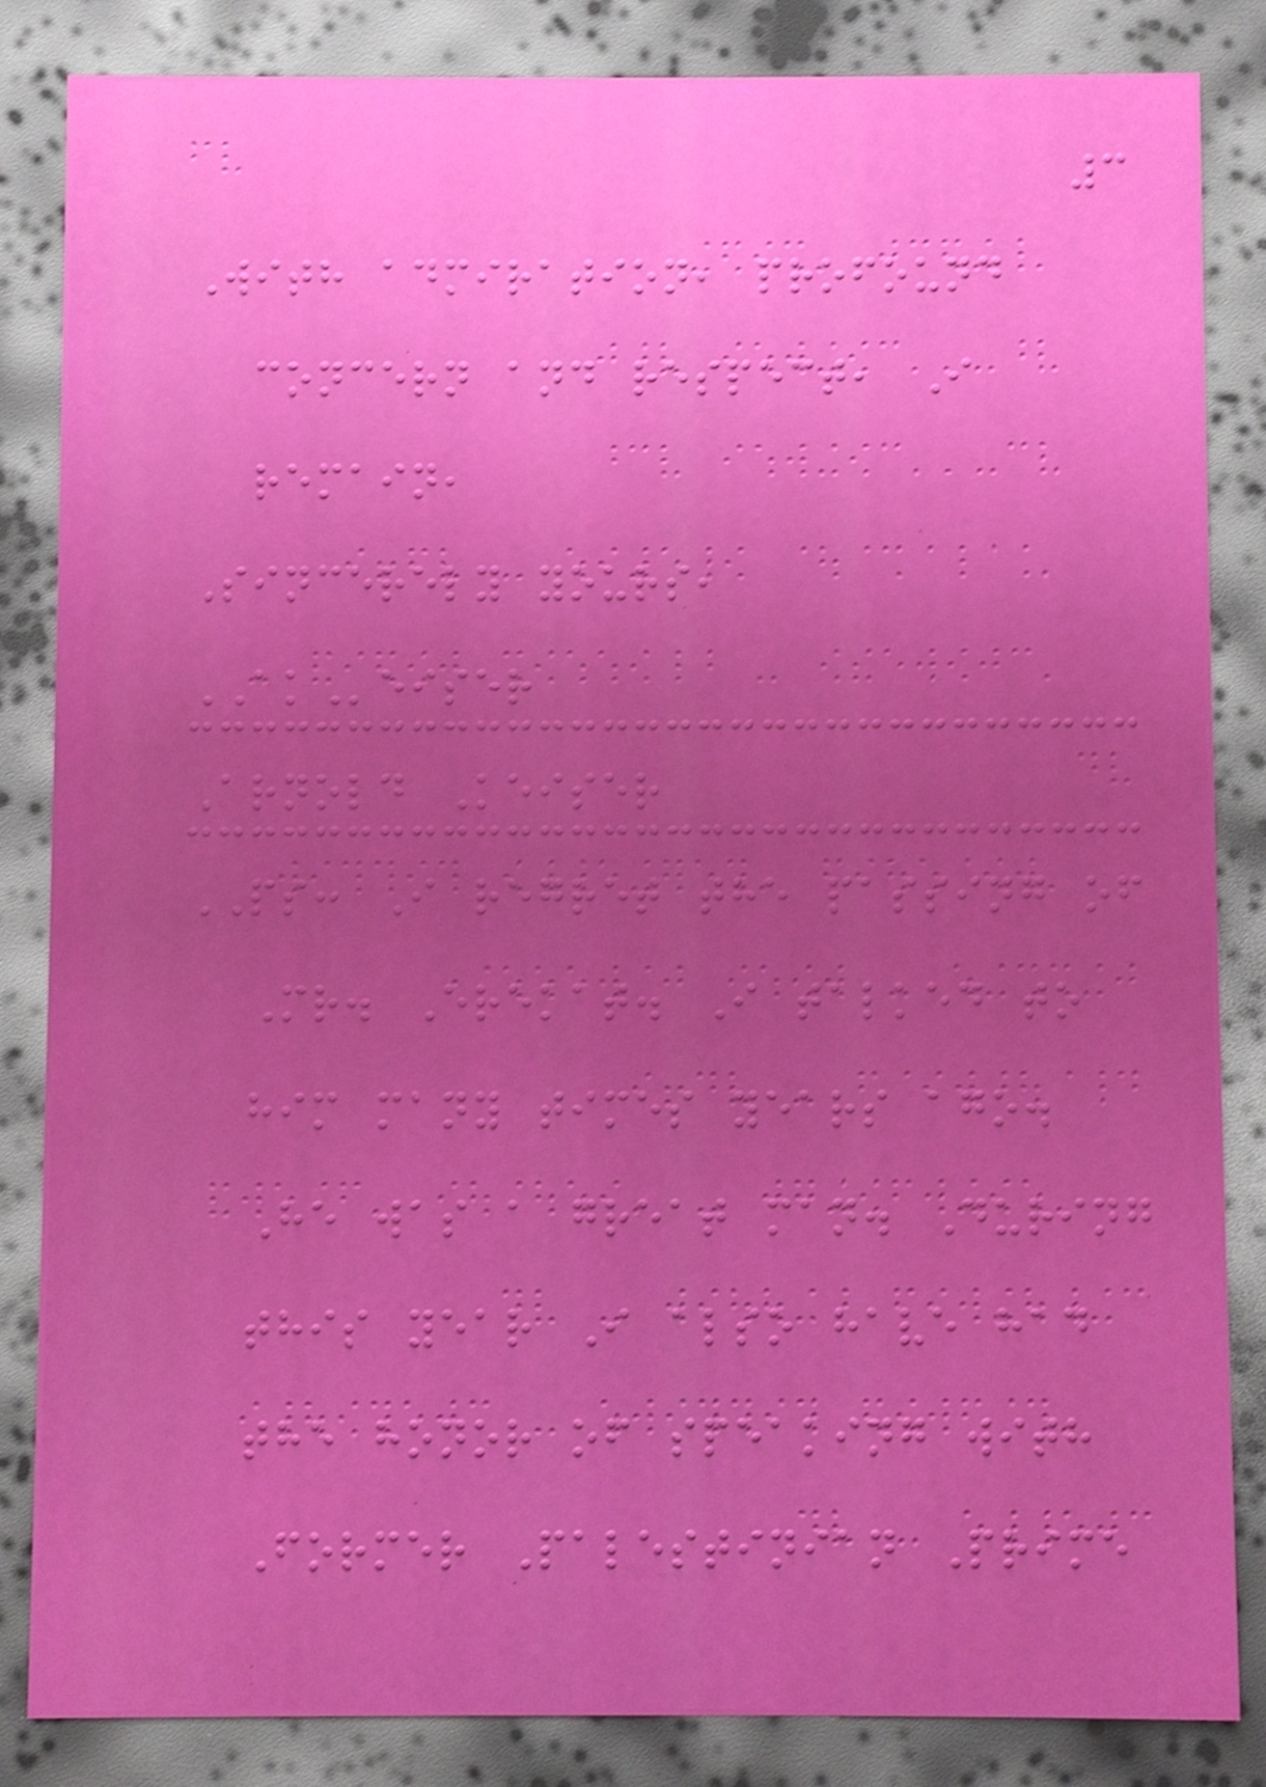3
With admiration, profound
concern and respect, I
remain,
Sincerely yours,
AKeiser
Arnold Keiser
PS: I regret the passing of
Mr. Erekat. I talked to
him many times years ago.
He was a great man. During
this year I also have had
the honor of speaking with
Former Palestinian Prime
